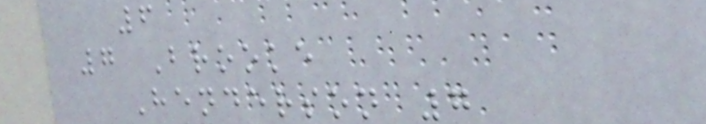6
7 Brooke
Henderson 7
